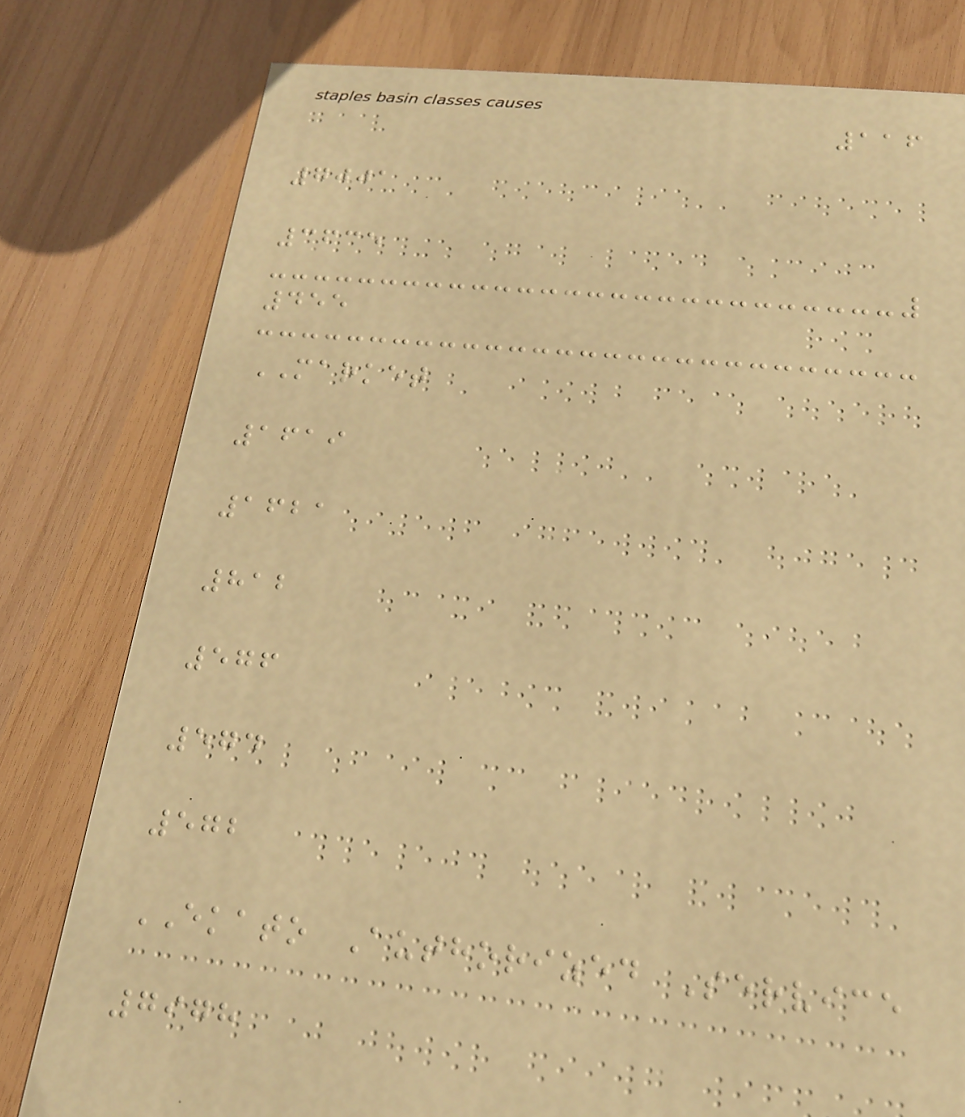116
7001
3635
455
MARKET
1619
1621
812
576
574
572
EKATO Authorized Service
7978
